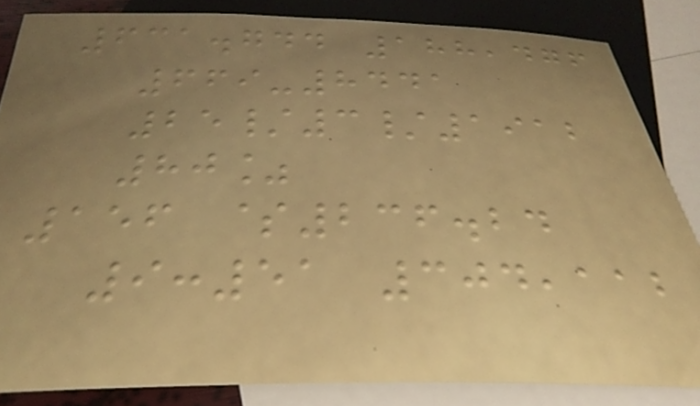631.744 188,476
669-8441
25/3/1912
80%
156 $236.24
9:51 304,112
